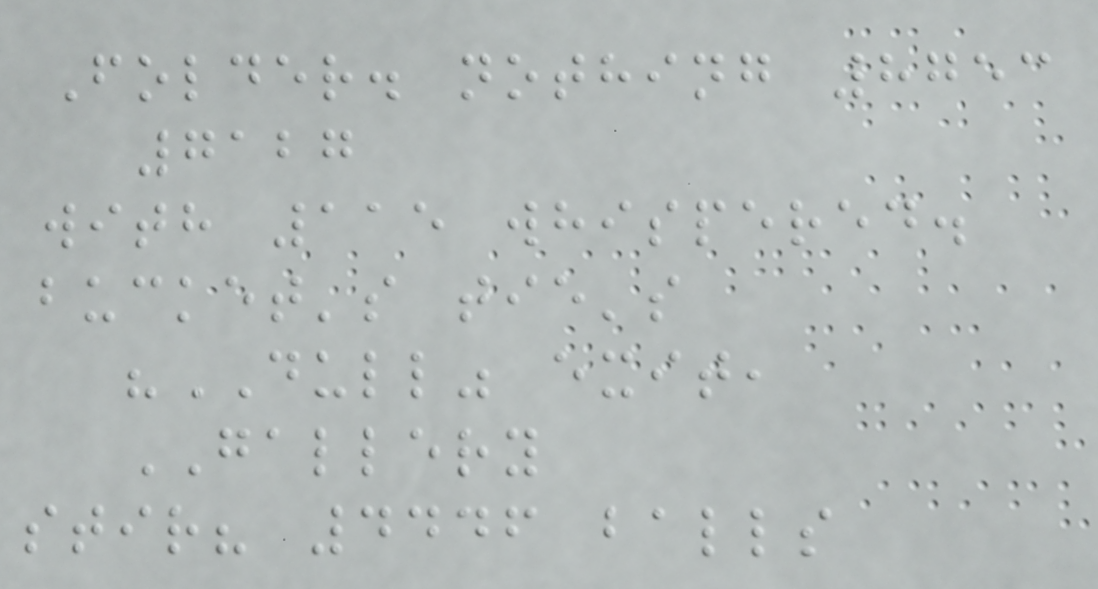Folder. nothing 8753
7127
with 115 whispered.
bucket's tie's
"DULL" exit,
GALLERY
stir? 4446 balls
